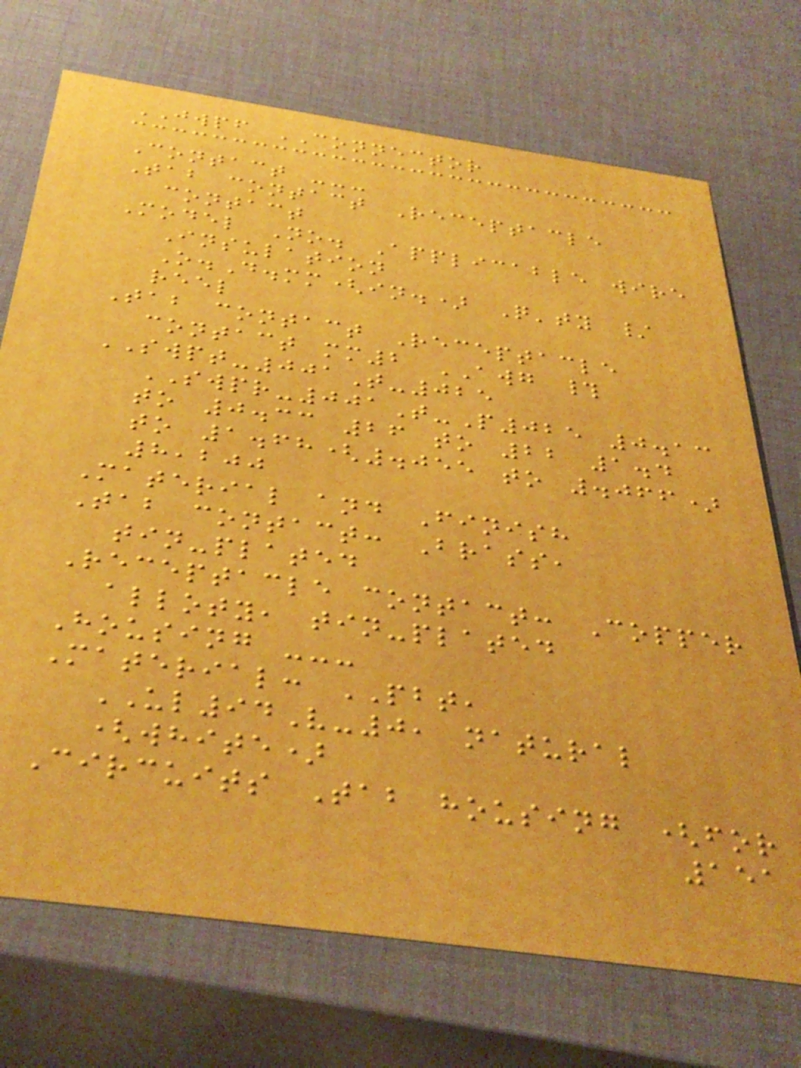JWPF CONNECTOR
Contact ---
Tab contact Receptacle
contact
Model No. Applicable wire
Insulation
O.D.mm(in.) Q'ty /
reel
Tab contact Receptacle
contact mm2 AWG #
SWPT-001T-025
SWPR-001T-P025 0.13
to 0.33 26 to 22 1.4
to 1.68(.055 to .066)
8,200
Material and Finish
Tab contact: Brass,
tin-plated
Receptacle contact: Copper
alloty, tin-plated
Housing ---
Material: PBT,
UL94V-0, natural
(white)
Circuits Tab housing (for
151
